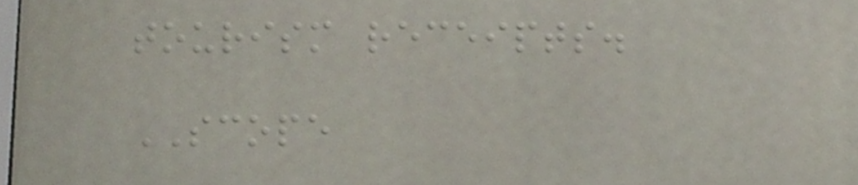tourism receipts.
SCOPE
